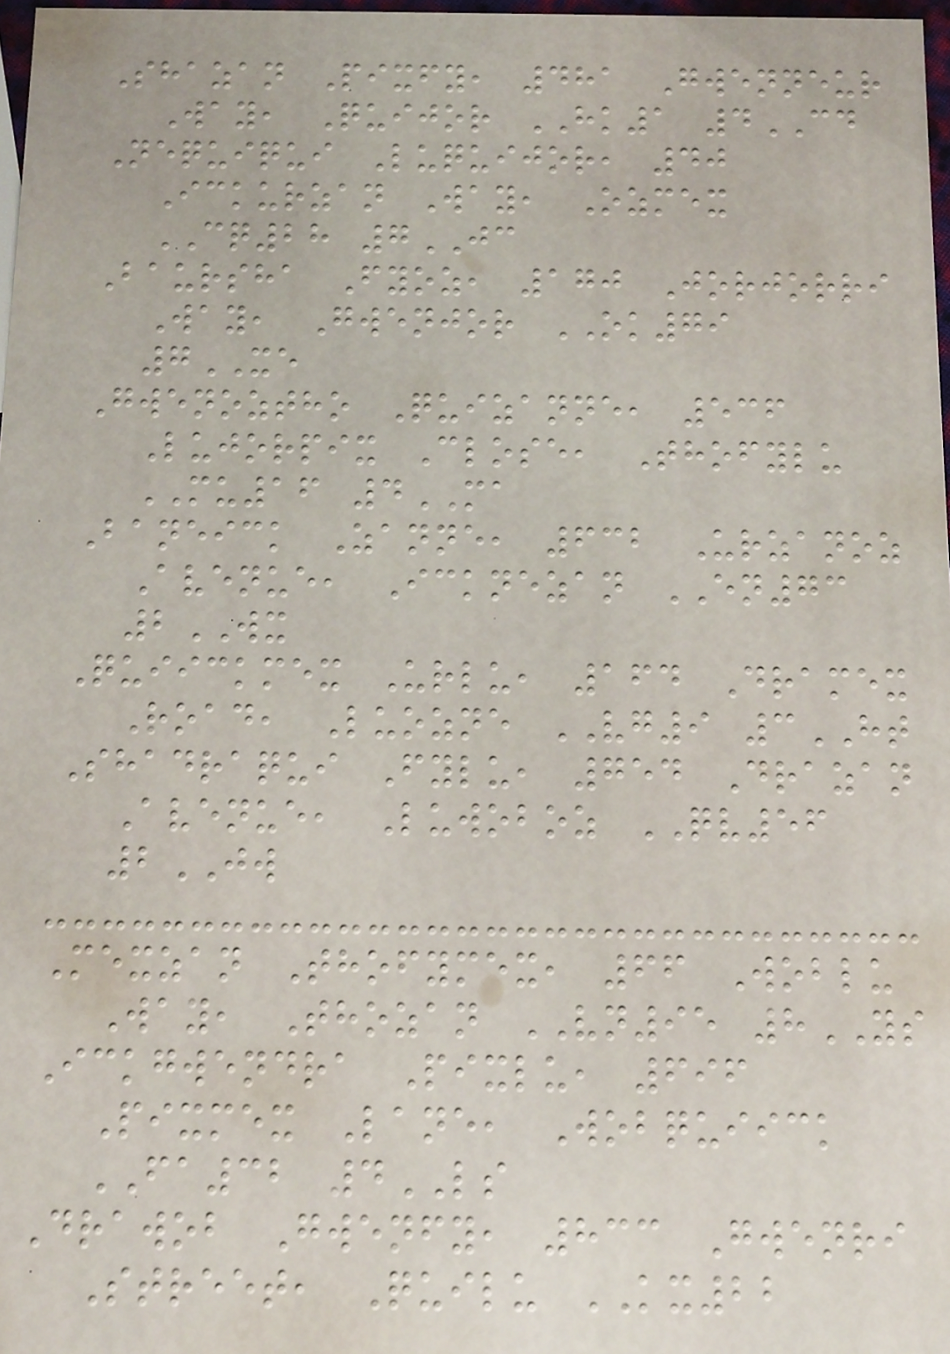Shazan Pixfy, 481 Gwenneur
Way, Quijor HK1 4CD
Nequiqui Luquijor, 40
Ickurzan Way, Ozmex
CQ28 7JC
Baursha Fyoz, 170 Jorjorri
Way, Gwenjor OK79
7XE
Gwenoztho Quizanne, 536
Lujorpix Close, Thofylu
MU16 4MA
Baneick Zanne, 632 Urzanoz
Avenue, Icknezan EN73
2WX
Quiickmex Urlu, 164 Dramex
Road, Luozne VG9 3HT
Shadraqui Fylu, 754 Drazan
Avenue, Luwoboz QV56
2JW
Mexzan Thofymex, 66 Woblu
Way, Thozan VN95 8YS
Ickgwendra Pixlu, 696
Pixmex Lane, Wobquiick
FA32 4LS
Drawob Gwenfy, 833 Gwenri
Street, Quilu KX22
